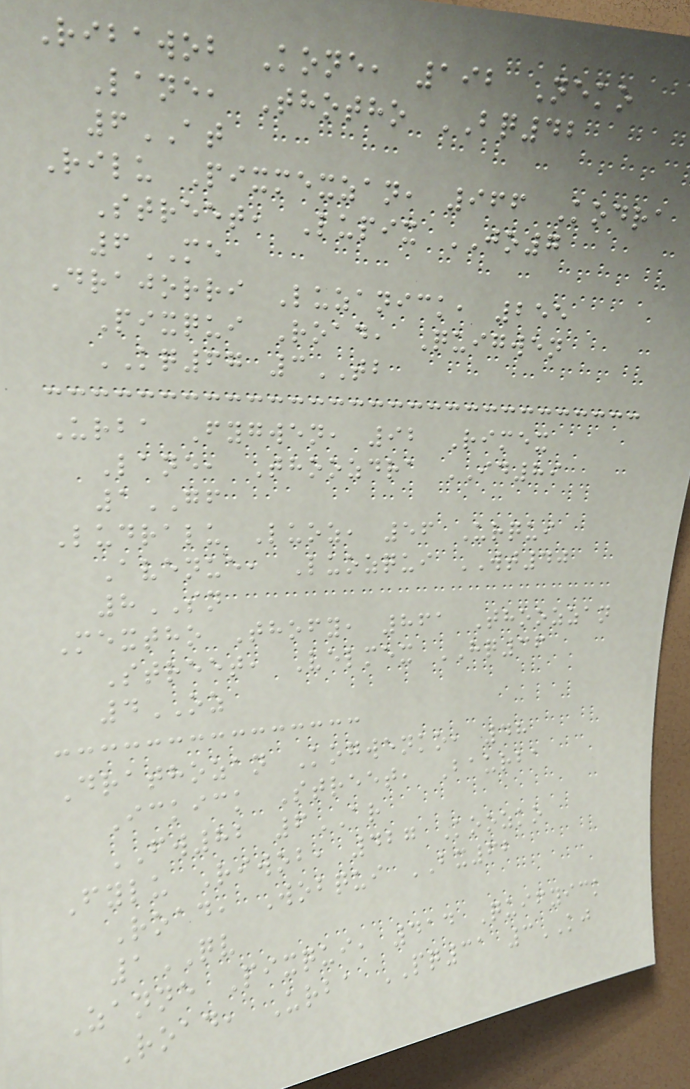Ribawob Kone, 192 Neko
Lane, Thotho BQ42
6AT
Rilu Pixmexzan, 966 Kodra
Street, Lupix JO7
6ME
Drajorri Luzanick, 255
Pixqui Road, Quigwen
KQ67 3TB
Urba Fygwen, 92 Rimex
Lane, Thoozdra ID89
1GF
Ludralu Luoz, 56 Urqui
Avenue, Luozqui WT40
8SN
Mextho Thofy, 861 Thoozzan
Street, Velmex HQ36
4OZ
Drathozan Kogwenko, 48
Ickick Street, Baurba
FW82 6AR
Fylu Riwob, 427 Koozko
Road, Wobqui BX62
1QV
Zanne Pixqui, 414 Quifyick
Road, Urba PQ31 3KJ
